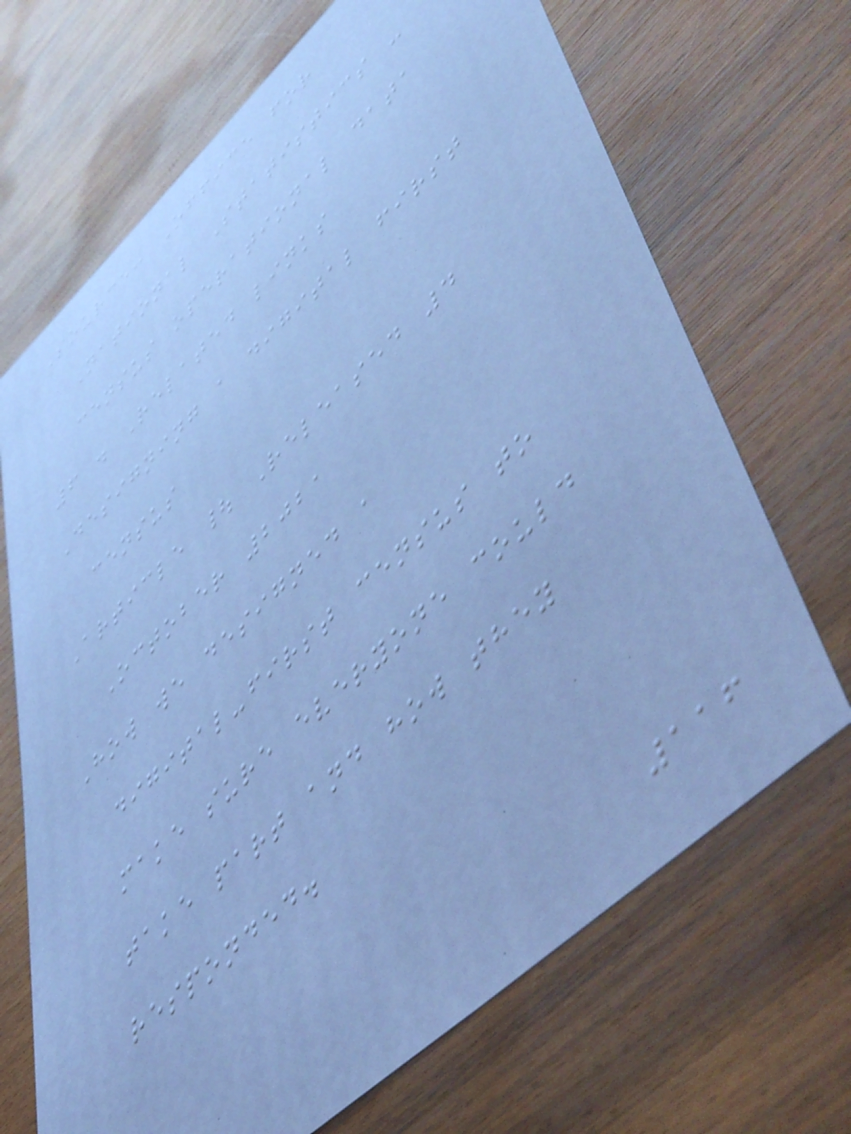Source: Office for
National Statistics -
census operational data
6 . Related links
Designing a digital first
census
Article | Released 4
October 2021
How we designed a
digital-first census to
make sure everyone could
take part and how they
responded.
116
